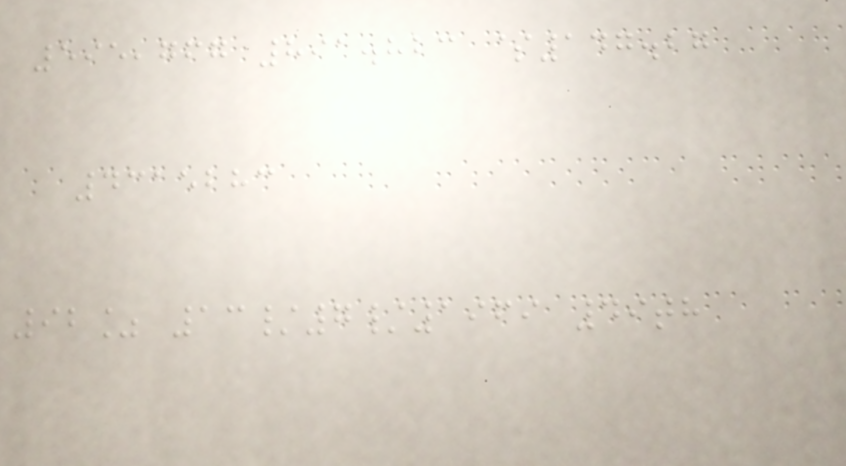595,767 891.823 $147.27
4315283
92% 13/7/1969 49th
